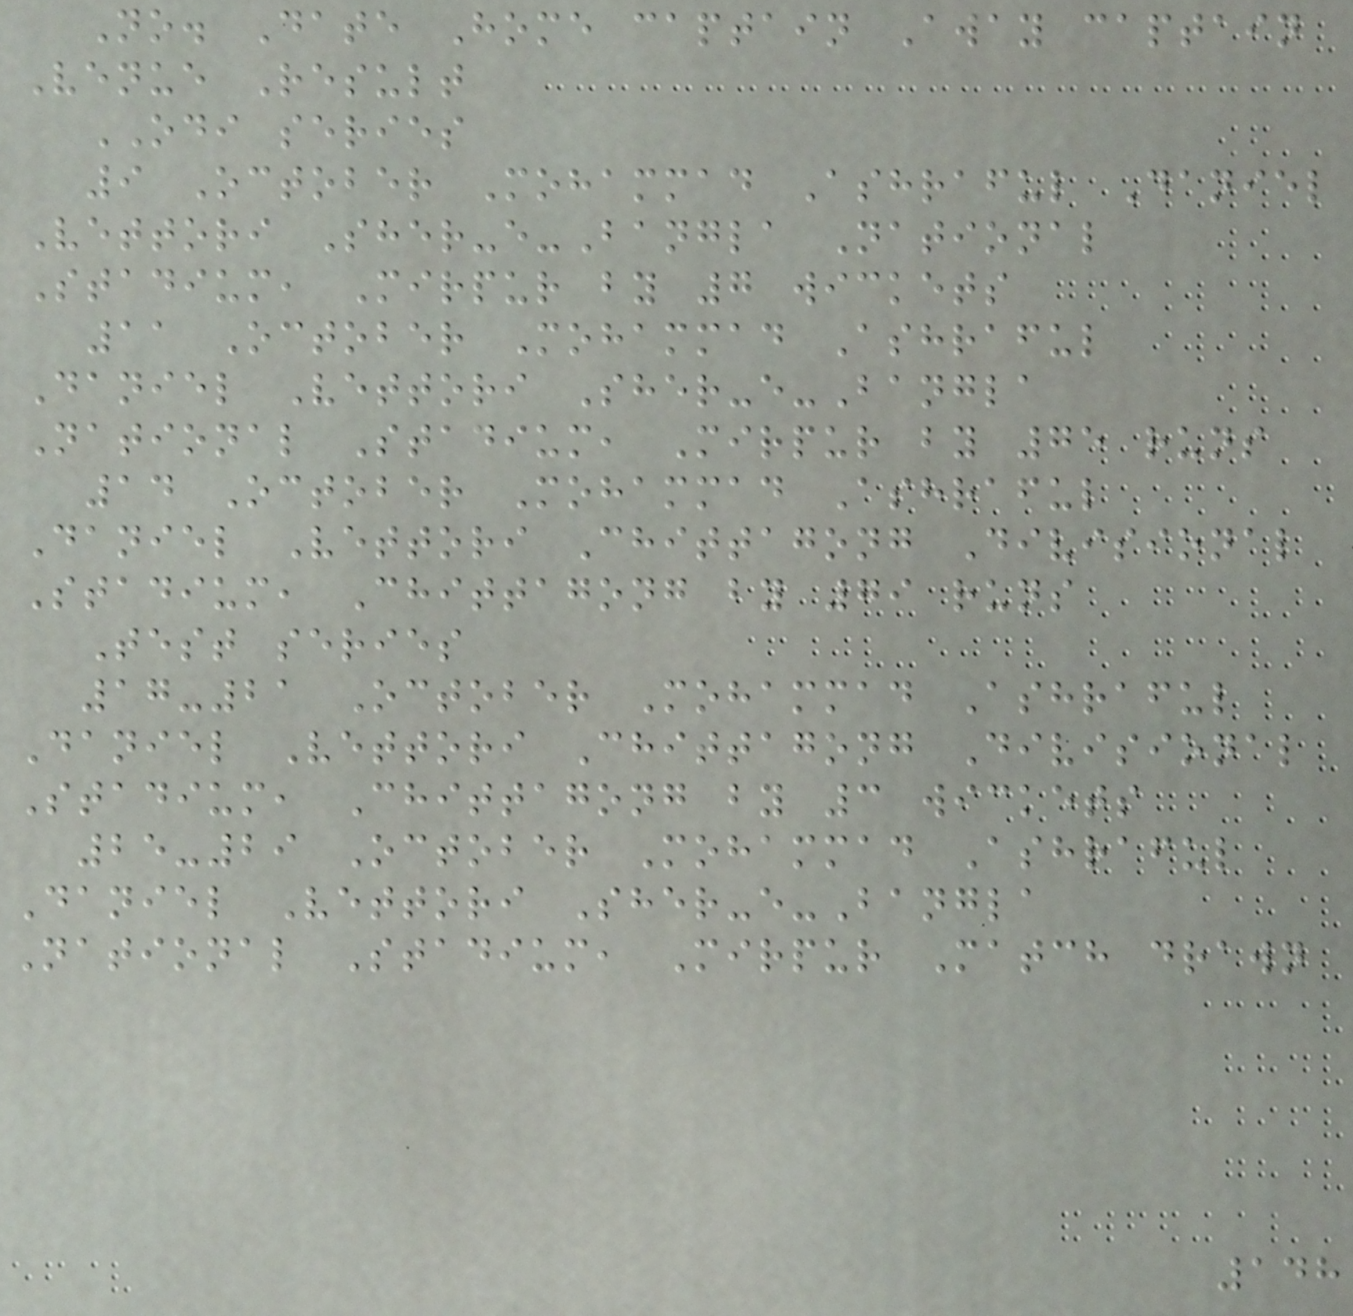No. Date Home captain Away captain
Venue Result
ODI series
9 October Mohammad Ashraful Daniel
Vettori Sher-e-Bangla National
Stadium, Mirpur by 7 wickets
11 October Mohammad Ashraful
Daniel Vettori Sher-e-Bangla
National Stadium, Mirpur by 75 runs
14 October Mohammad Ashraful
Daniel Vettori Chittagong Divisional
Stadium, Chittagong by 79 runs
Test series
17-21 October Mohammad Ashraful
Daniel Vettori Chittagong Divisional
Stadium, Chittagong by 3 wickets
25-29 October Mohammad Ashraful
Daniel Vettori Sher-e-Bangla
National Stadium, Mirpur Match drawn
148
